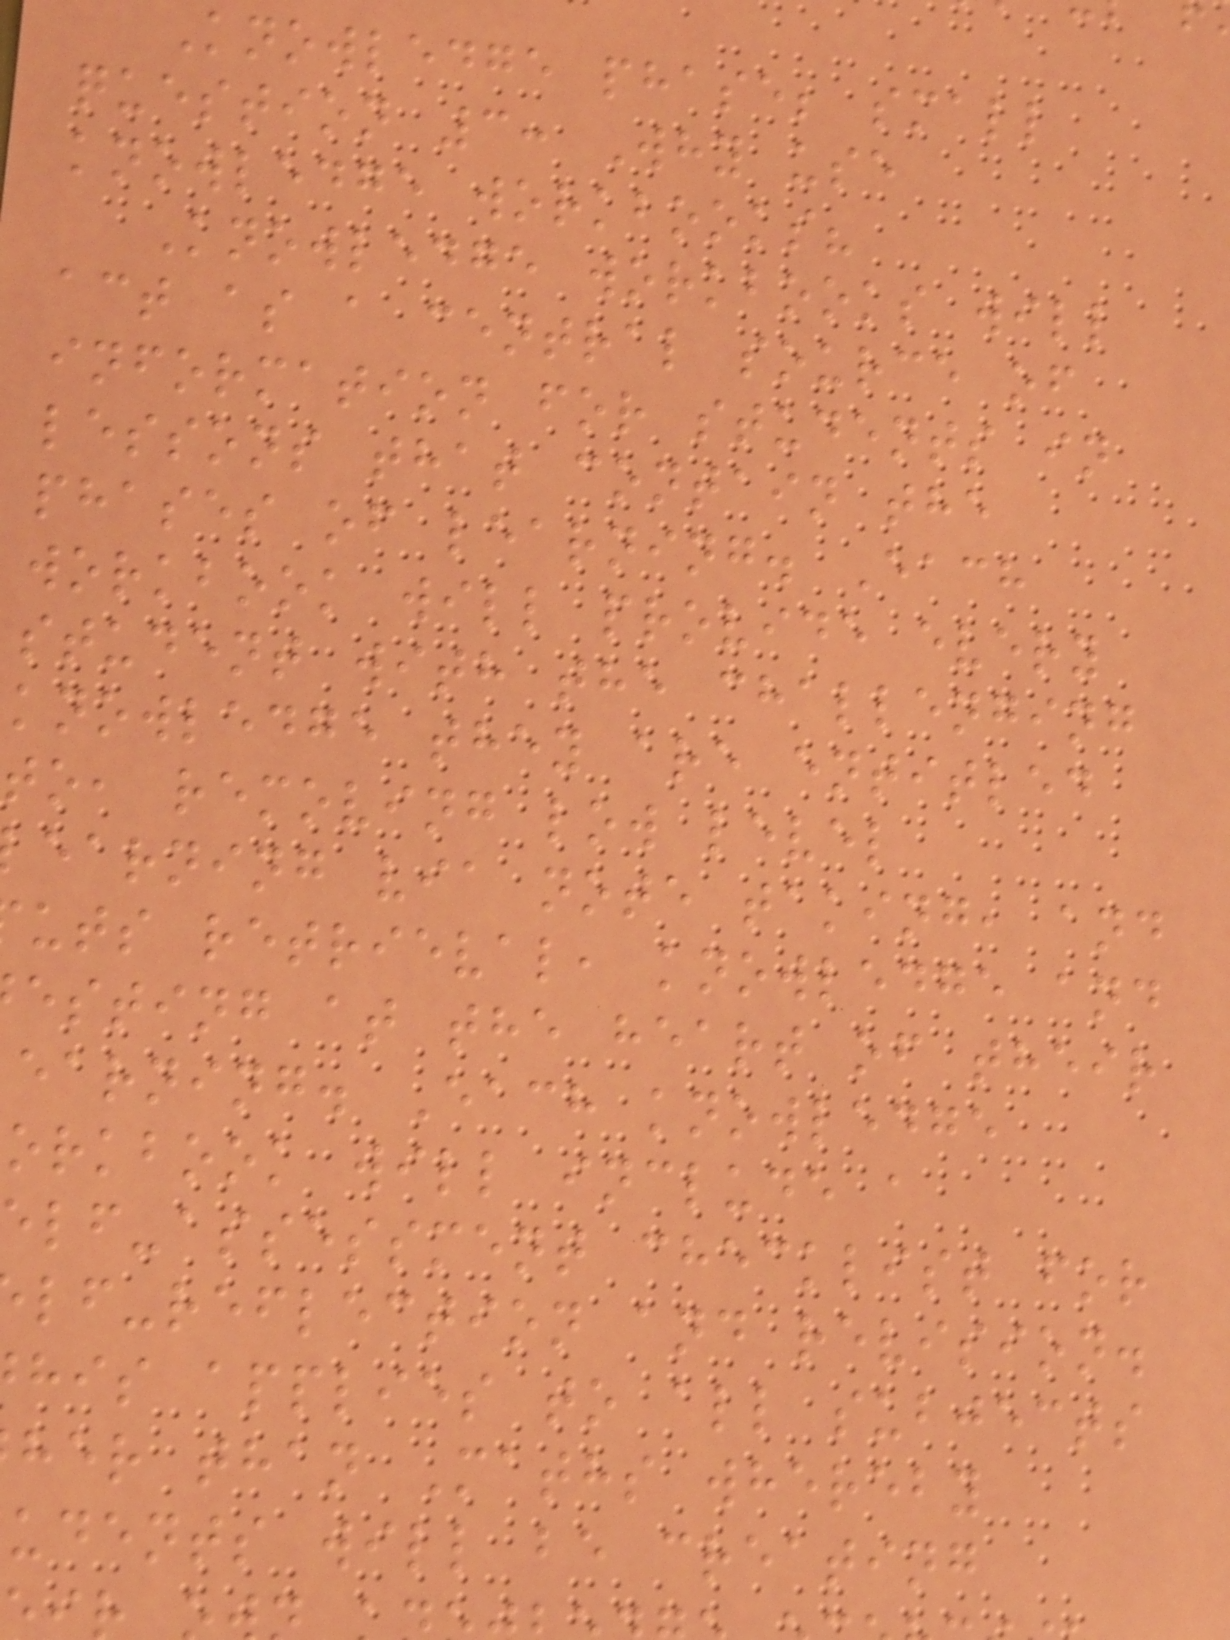Knowledge phase; small
question 3: Why use
knowledge workbooks?
Knowledge workbooks will
act as a central source of
information for students in
lessons that contain the
phases of learning. Each
workbook will provide every
student with the challenging
knowledge they are entitled
to, removing low level
earning via note taking, and
uts retrieval, knowledge and
esting at the heart of their
earning. Each knowledge
orkbook will include a
lf-assessment checklist for
lf-reflection and revision.
his applies to all subjects
her than Maths whereby
udents will be creating
